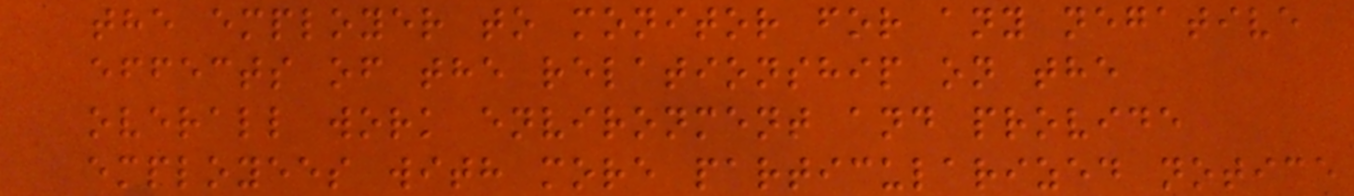the employer to monitor for any negative
effects of the relationship on the
overall work environment and provide
employees with more particularized notice
